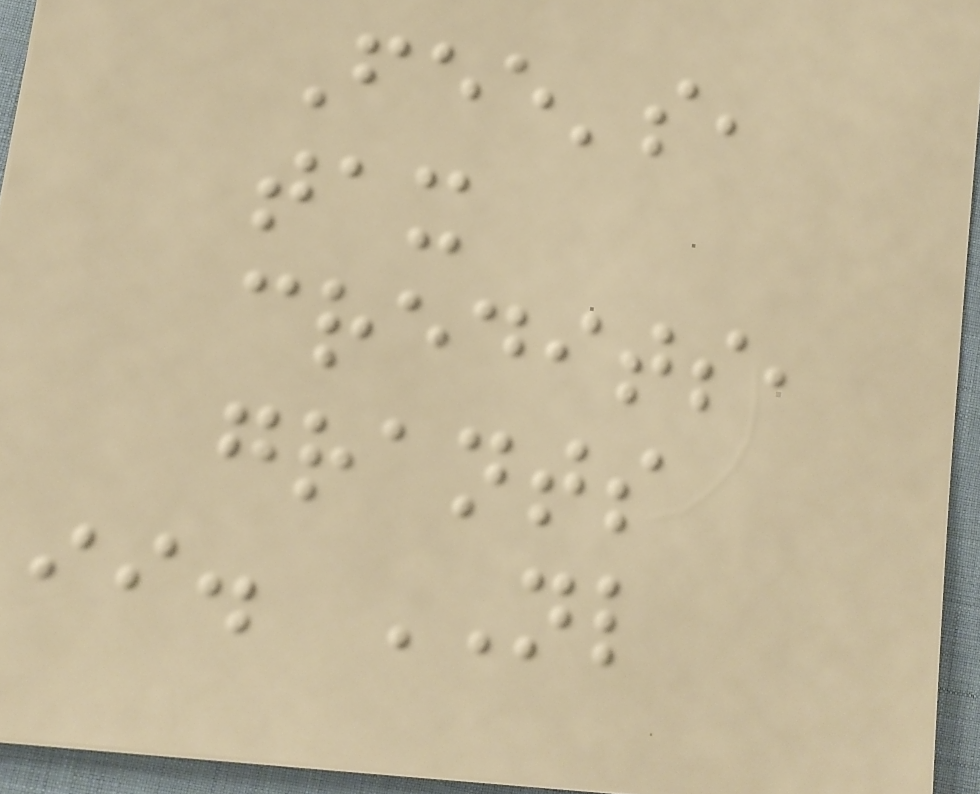Fee's,
tax
credits,
grants
ii. NL
